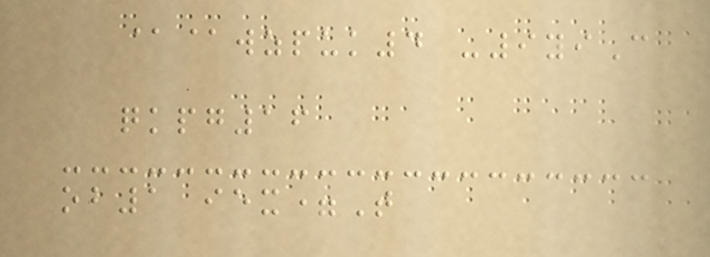@@wzpuk4 -9yiC
qkpg16
ob1 iex=T
